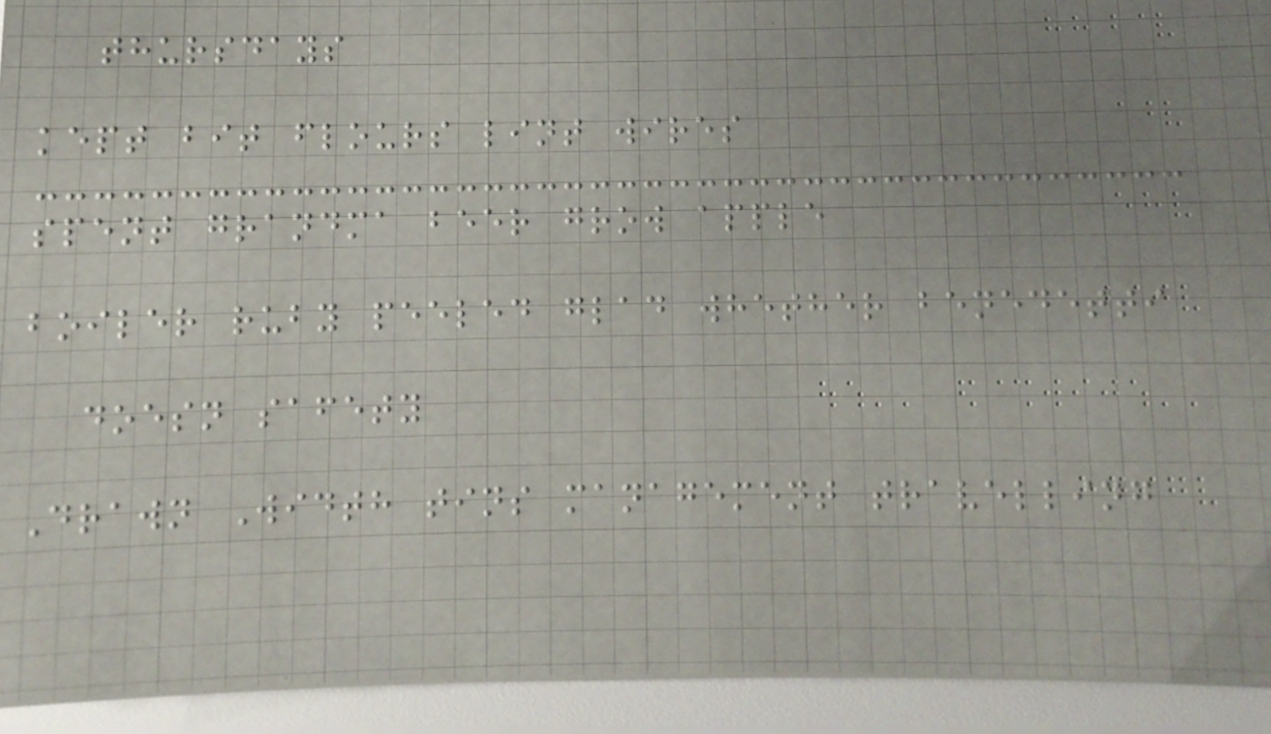thursdays
kept bit flours lint wires
spent grandma beer grow apple
boiler ruby peeled glad whether benedetti
doesn safety
Drawn Width tins management travelling
